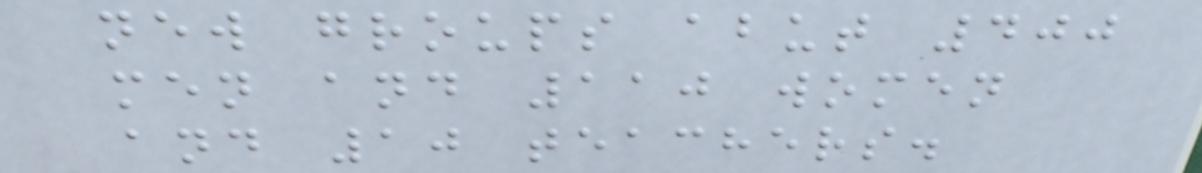new groups abut 400
men and 110 women
and 10 teachers.
